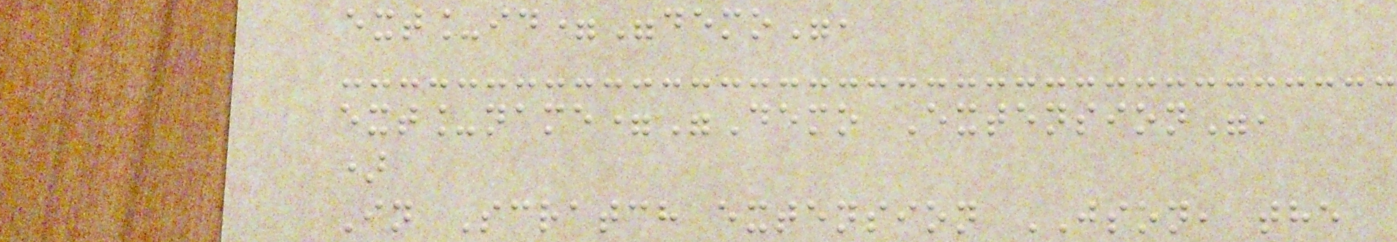ext_id="demo",
ext_name="Demo Extension",
)
In Scratch extension JSON, the
